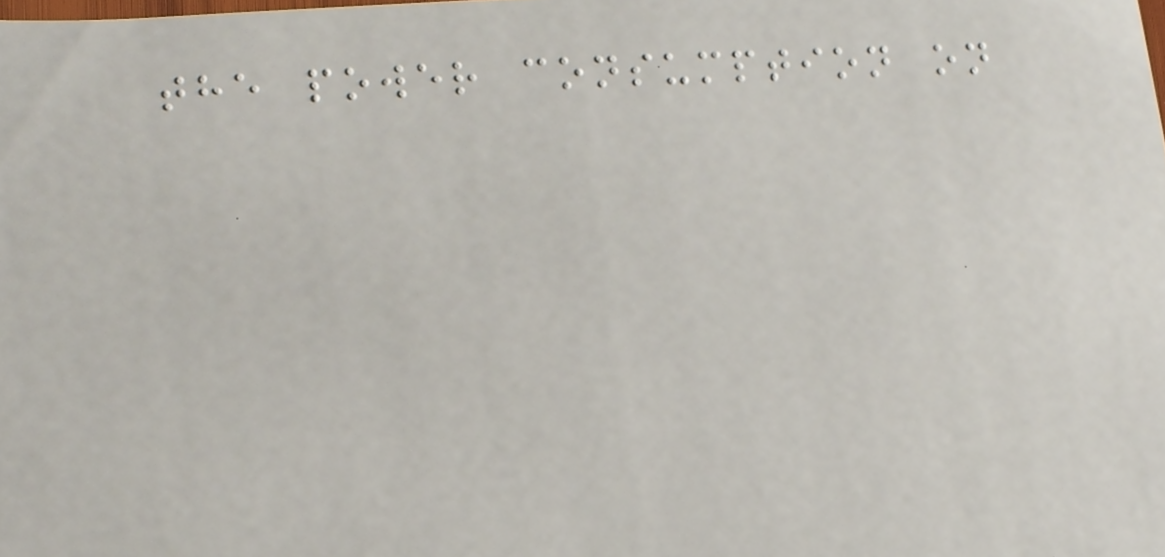the power consumption on
